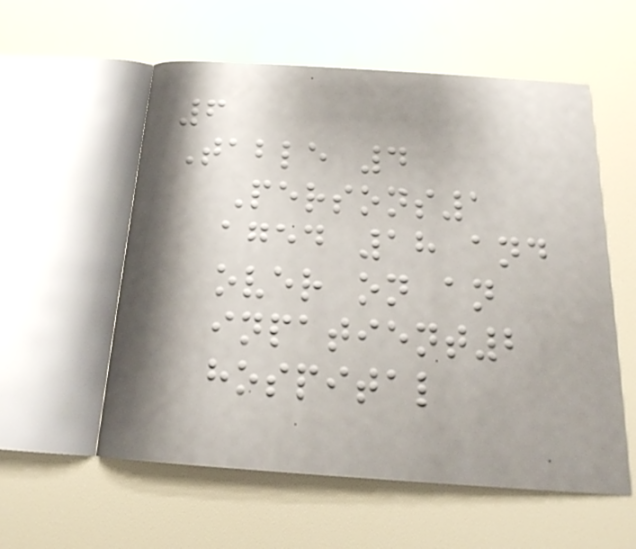6
Table 4
Persons1
aged 18 and
over on an
inpatient2
hospital
